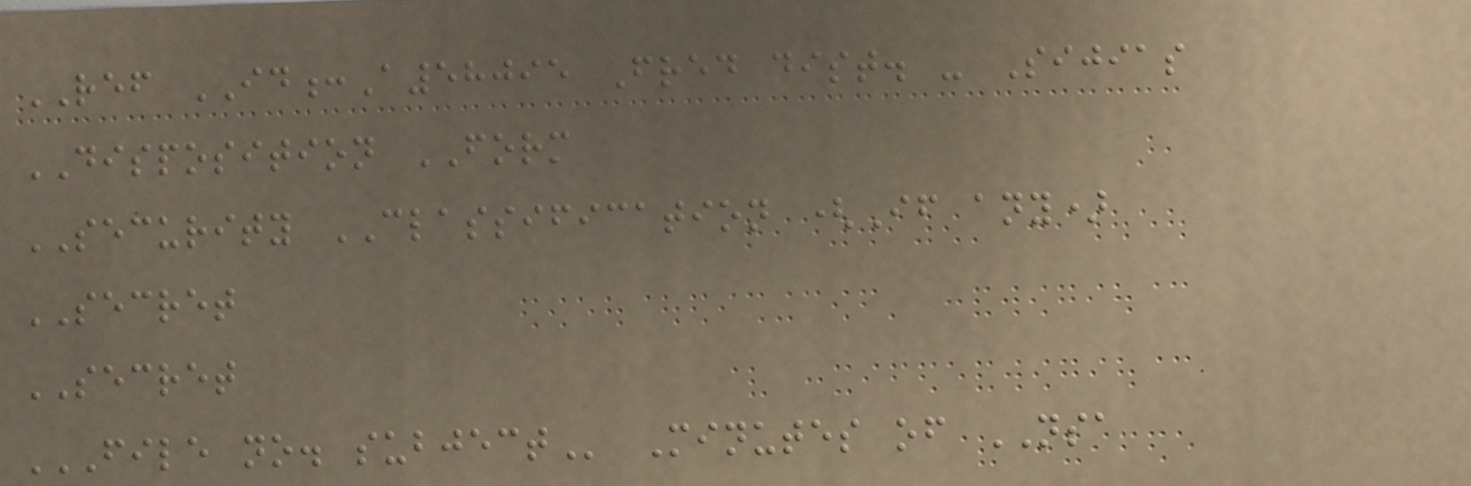REF ID:A58095 Fred dist. - Sijias
DISPOSITION FORM
SECURITY CLASSIFICATION (If any)
SECRET
SECRET
FILE NO. SUBJECT Minutes of NSA
